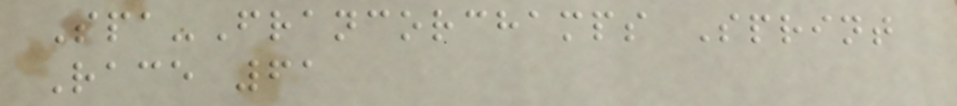Spa-Francorchamps Sprint
Race 61
